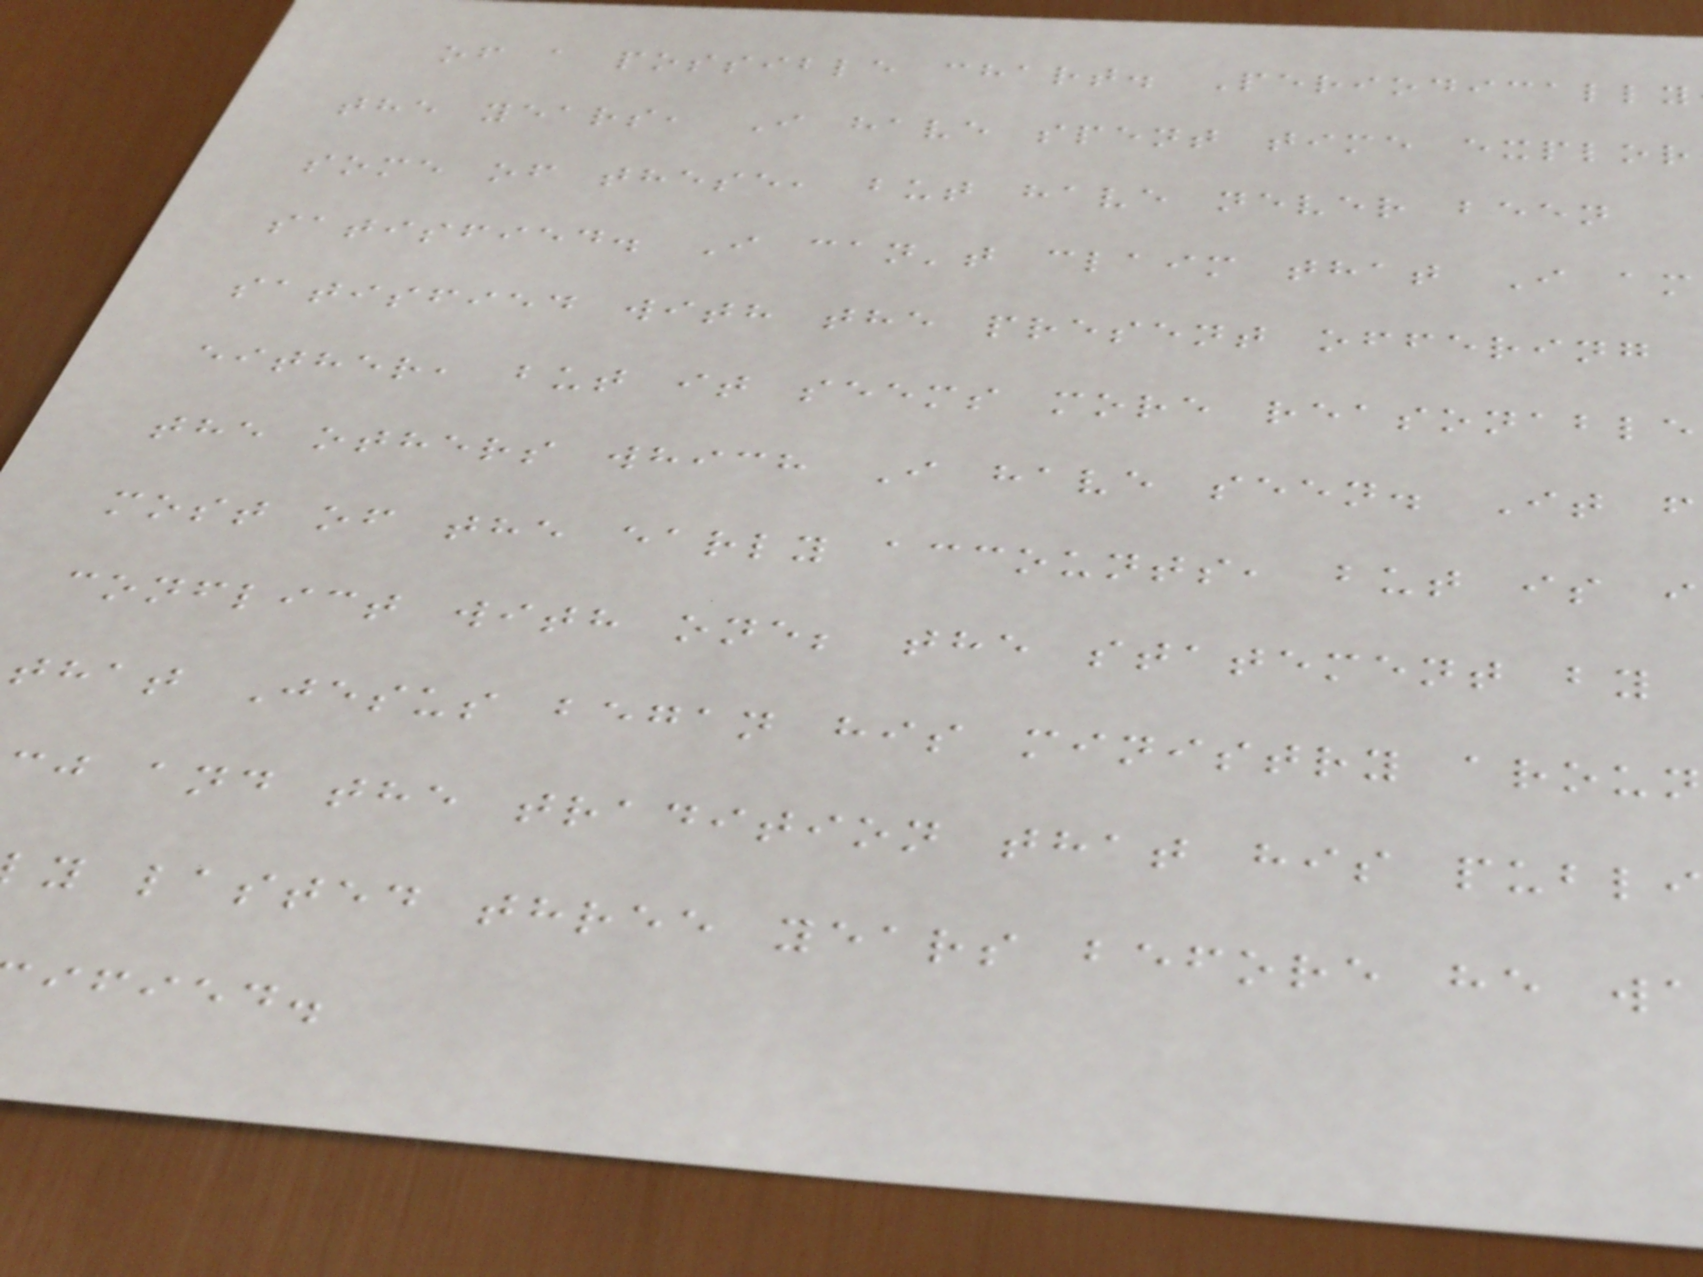of a possible chart. Periodically
the years, I have spent time explor
some of these, but have never been
satisfied. I can't claim that I am
satisfied with the present offering
either, but it seems more reasonable
the others which I have seen. It f
most of the early accounts, but is i
conflict with one; the statement by
that Jesus began his ministry aroun
cj and the tradition that his publi
y lasted three years before he wa
ified.
